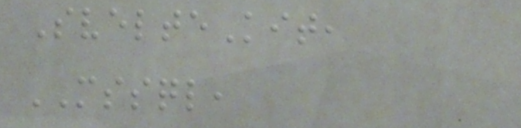SvelteKit,
MSSQL,
